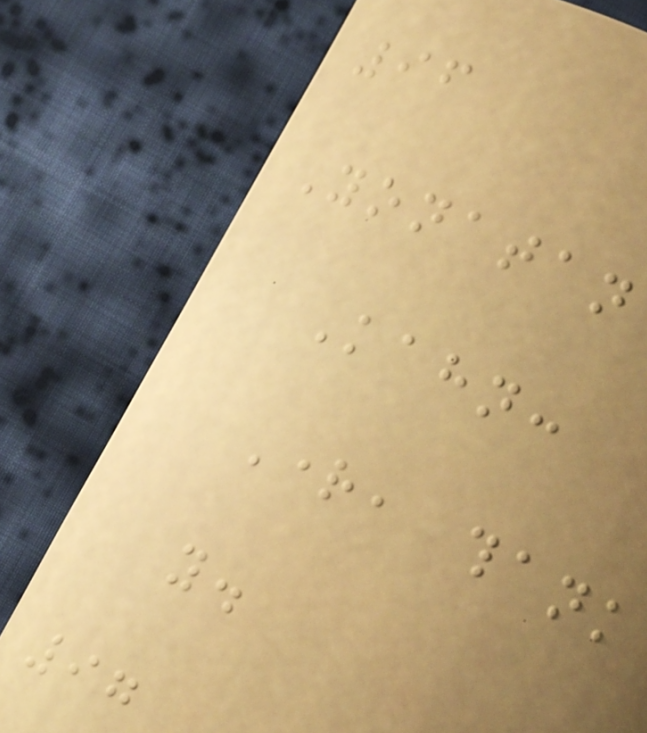96
Yonatan
Kahn:
Right, thank
you.
97
